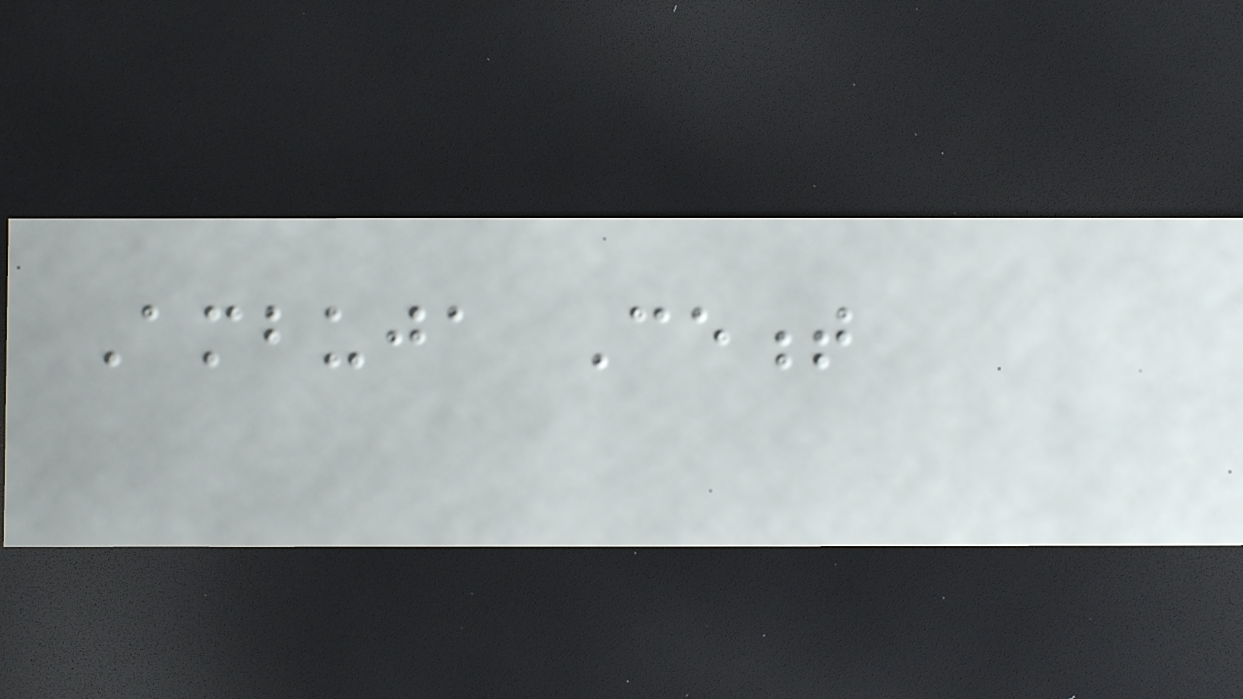Ambuja Cement
